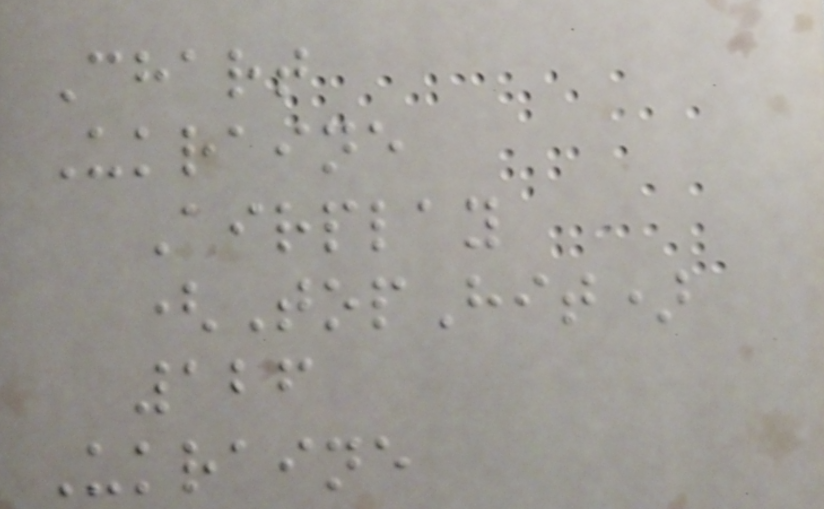Chart
Ukraine
Airplay
(TopHit)
126
Ukraine
